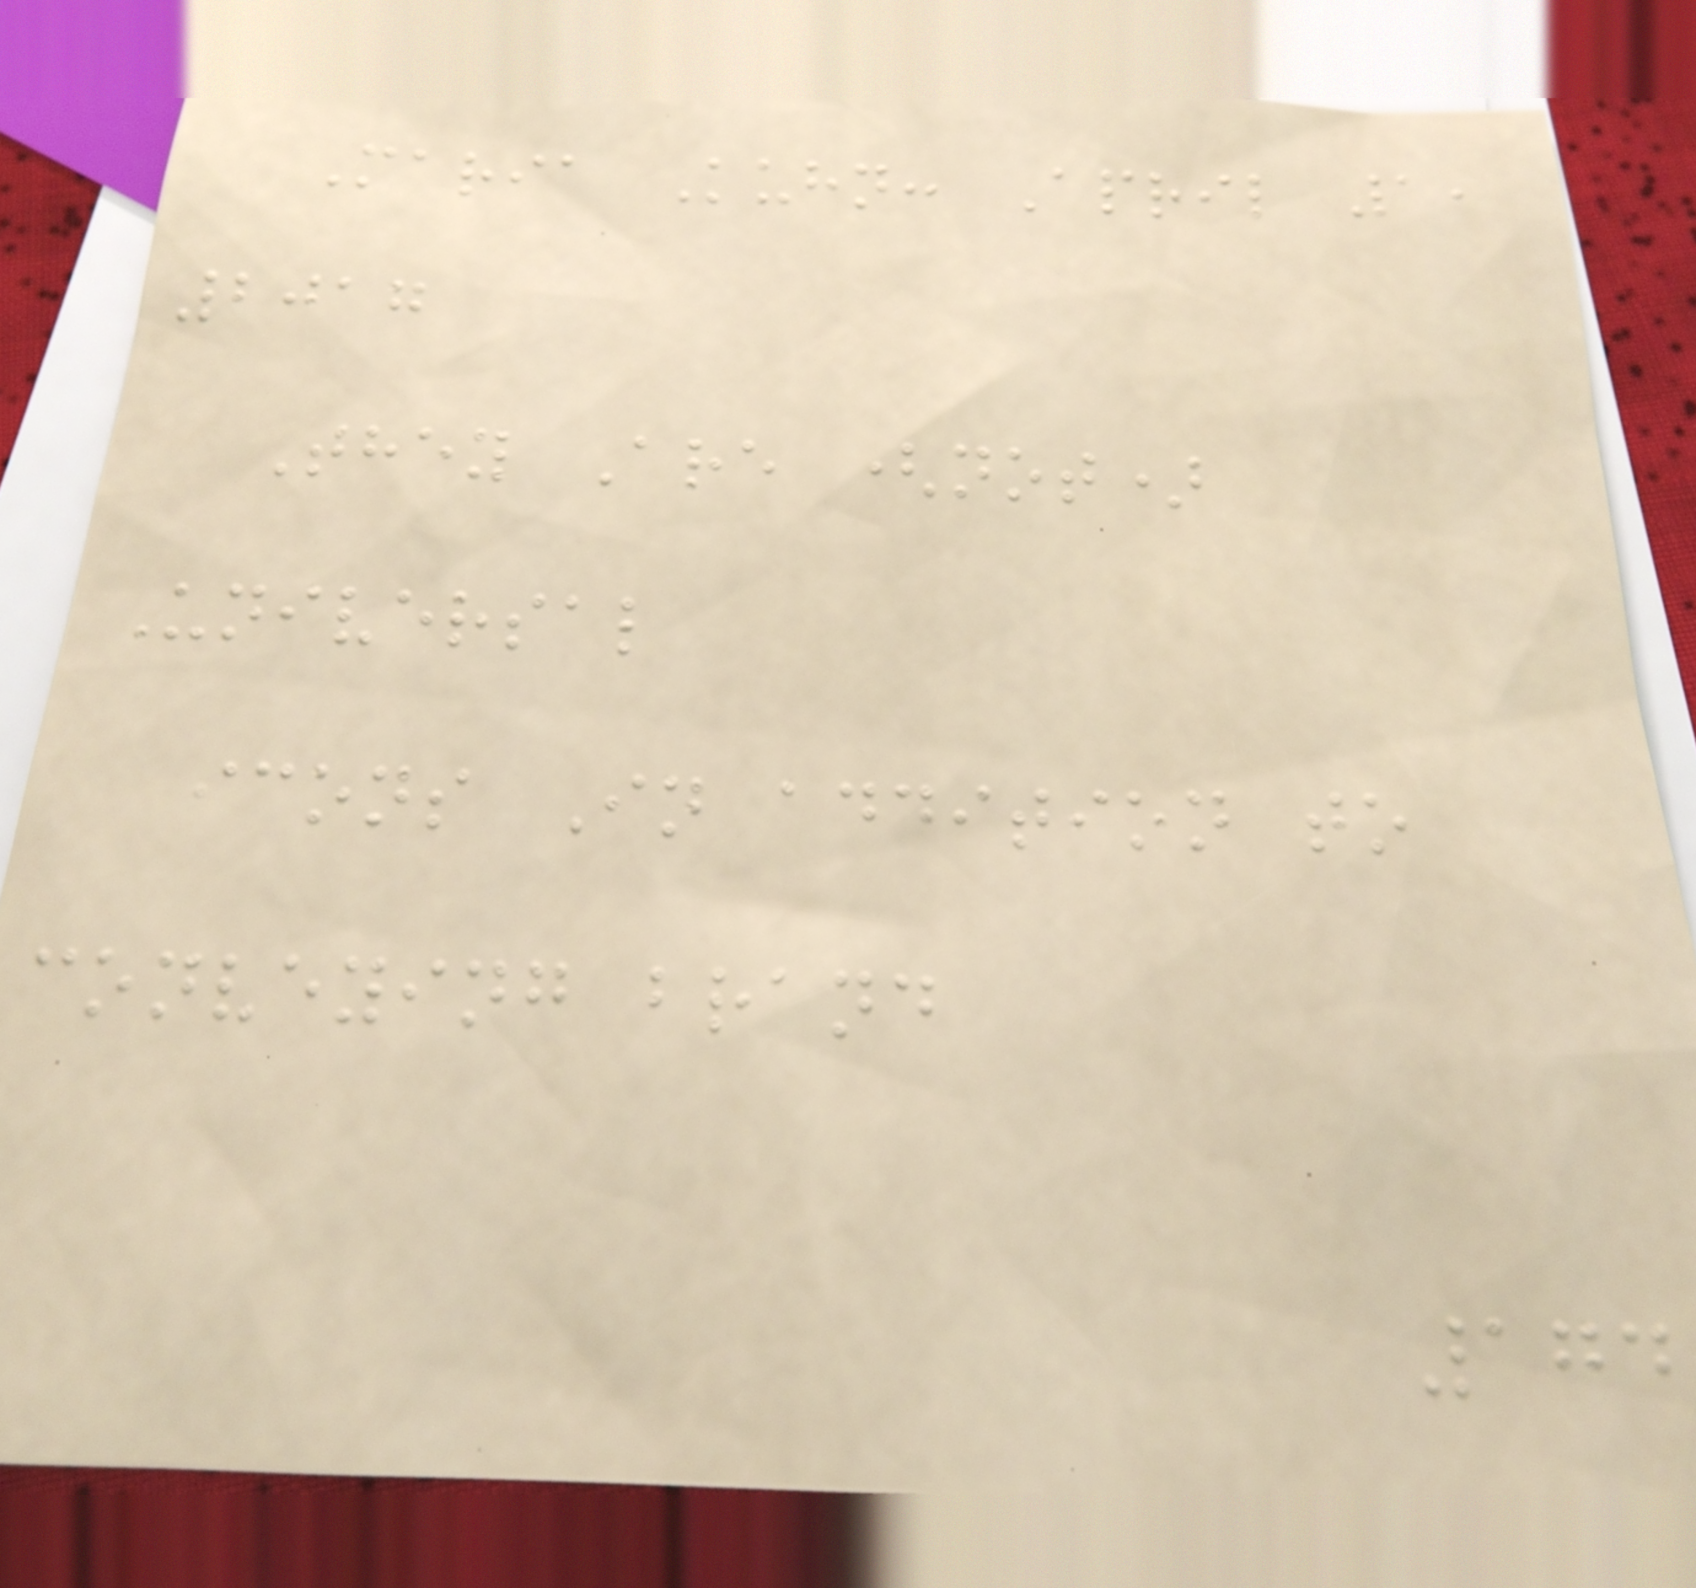Maria Kuhn: April 1,
2017
They Are (not)
Universal
icons In addition to
conveying brand
174
